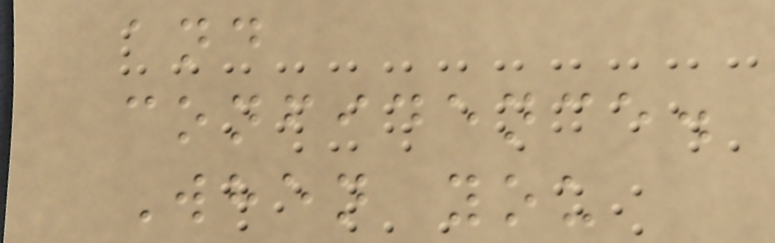and
confidence.
When you
